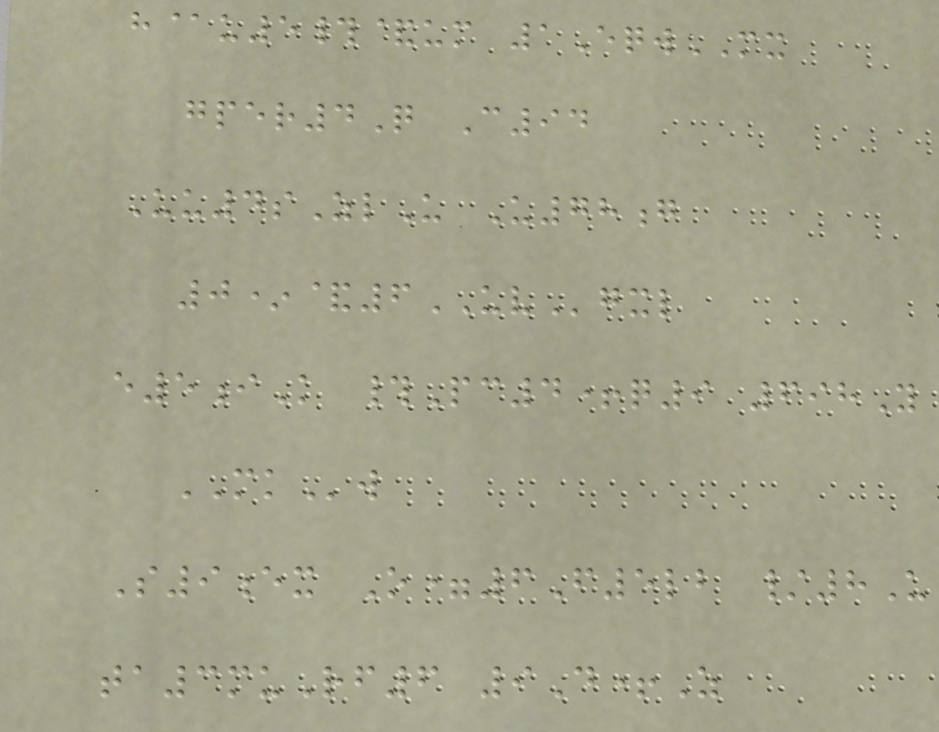h@u5#&um 1EqwMX
gper4Q C94
Uu4sZlU U78g
0*&6UVgxl
e5iK #Pc4+q9 698Y
MKw
S9ex O=6F5lb /8U
ta3muRf6 9D+Z
